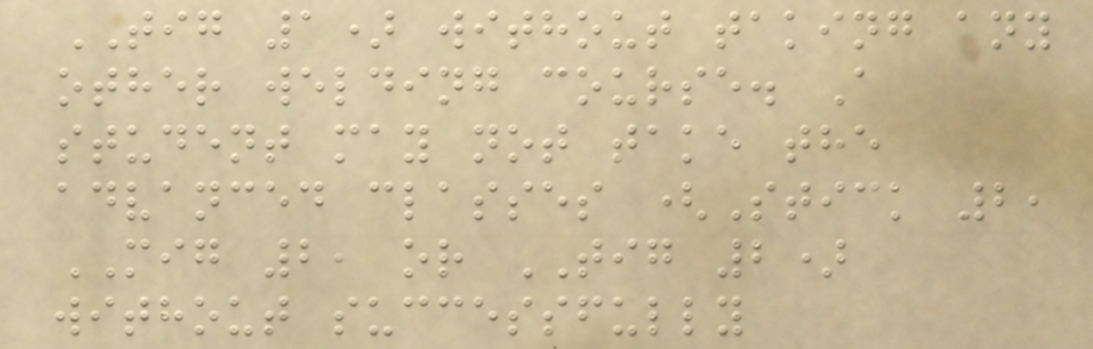TIG 1) without taking any
other welding course. A
student may not take the
advanced classes (Stick 2,
MIG 2, or TIG 2)
without successfully
